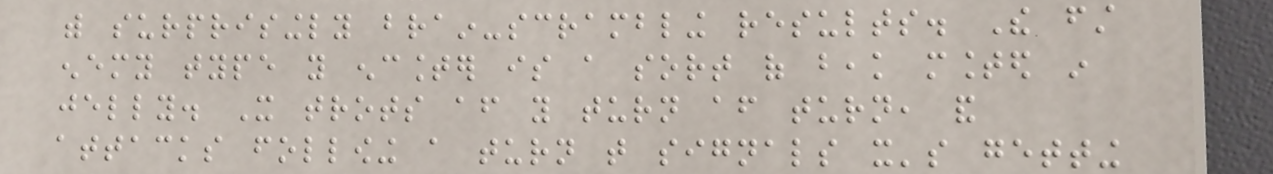with surprisingly brain-scrambling results. The first
enemy type you encounter is a sort of beak mounted in
jelly. It trots after you turn after turn, and
attacks following a turn that signals it's getting
